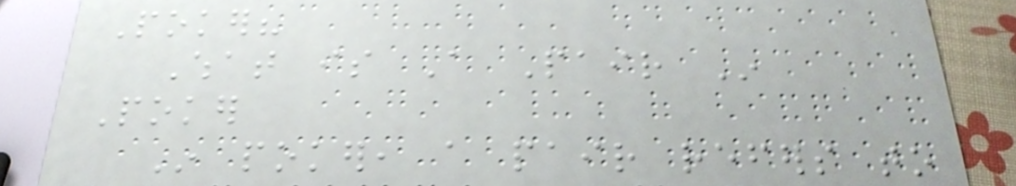Poker?
What is A Pair In
Poker
In poker, a pair refers to
